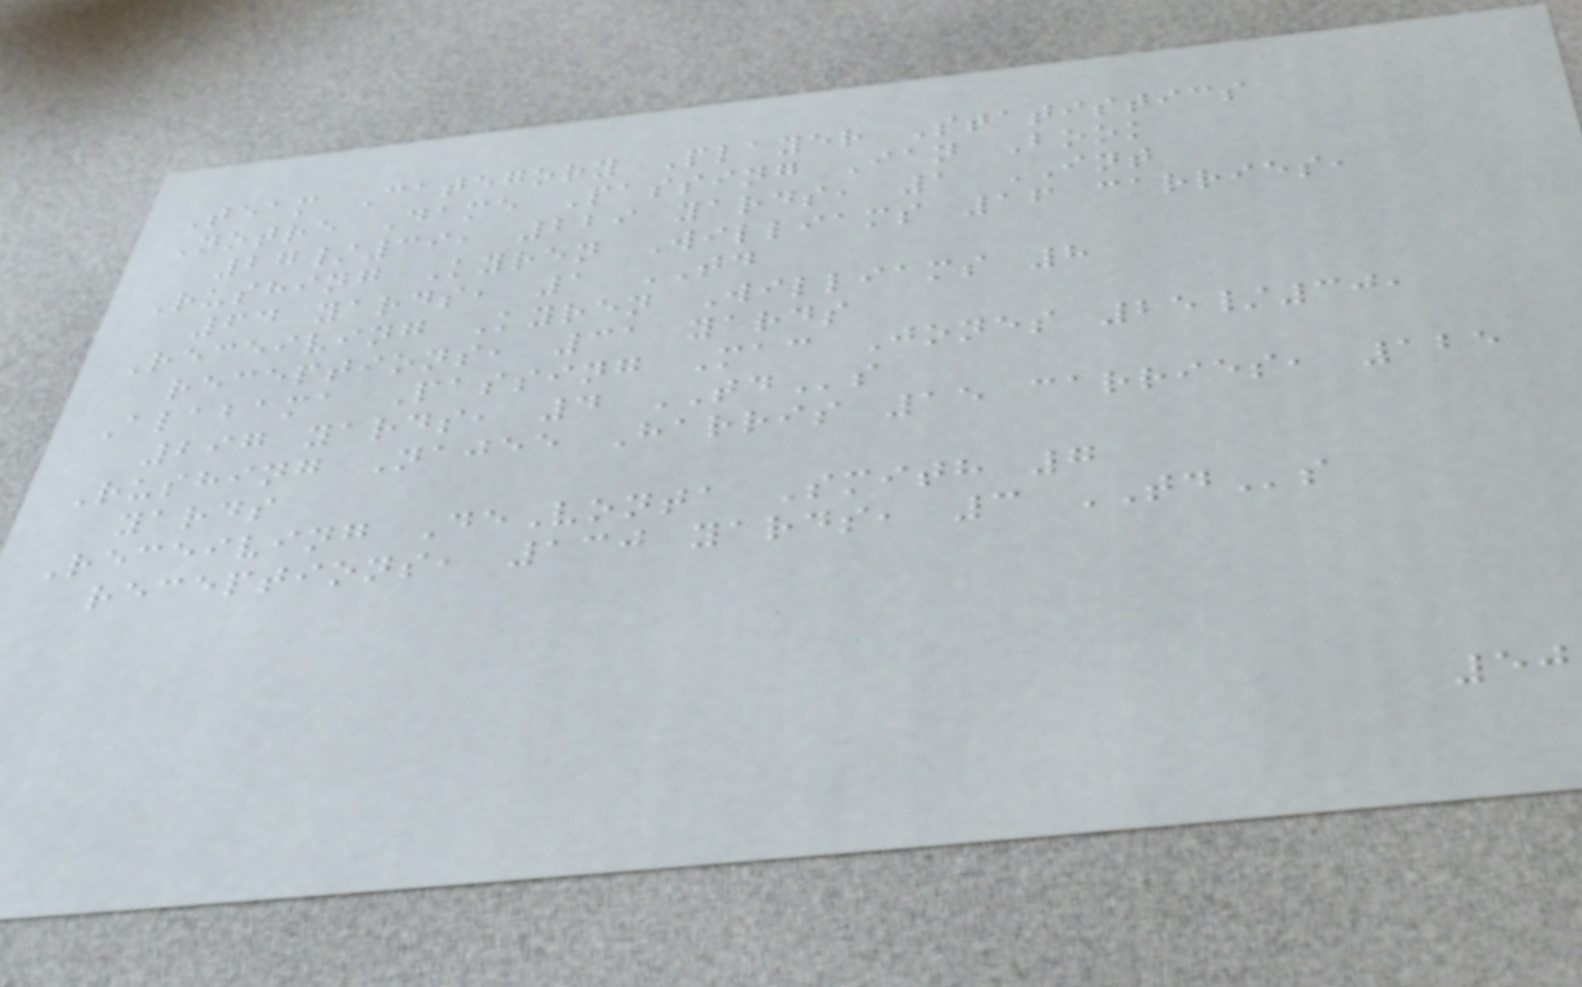Team Category Player Statistics
Notre Dame Passing Ian Book
27/39, 229 yards, 1 INT
Rushing Kyren Williams 16 carries,
64 yards, 1 TD
Receiving Kyren Williams 8
receptions, 31 yards
Alabama Passing Mac Jones 25/30,
297 yards, 4 TDs
Rushing Najee Harris 15 carries, 125
yards
Receiving DeVonta Smith 7
receptions, 130 yards, 3 TDs
50
